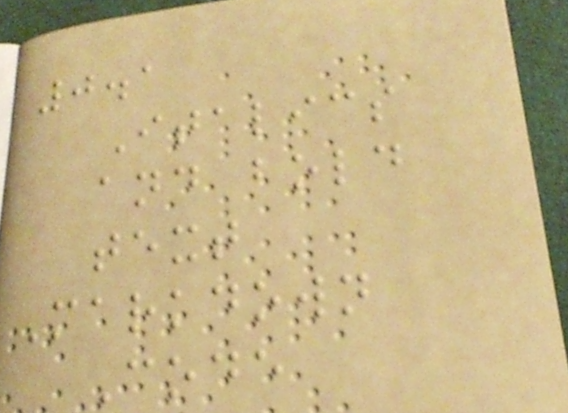0.1
Italics
and bold
text
Markdown
Code
